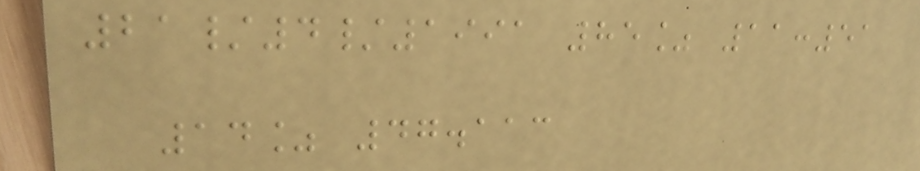21/4/1991 85% 11:51
14% 47.113
